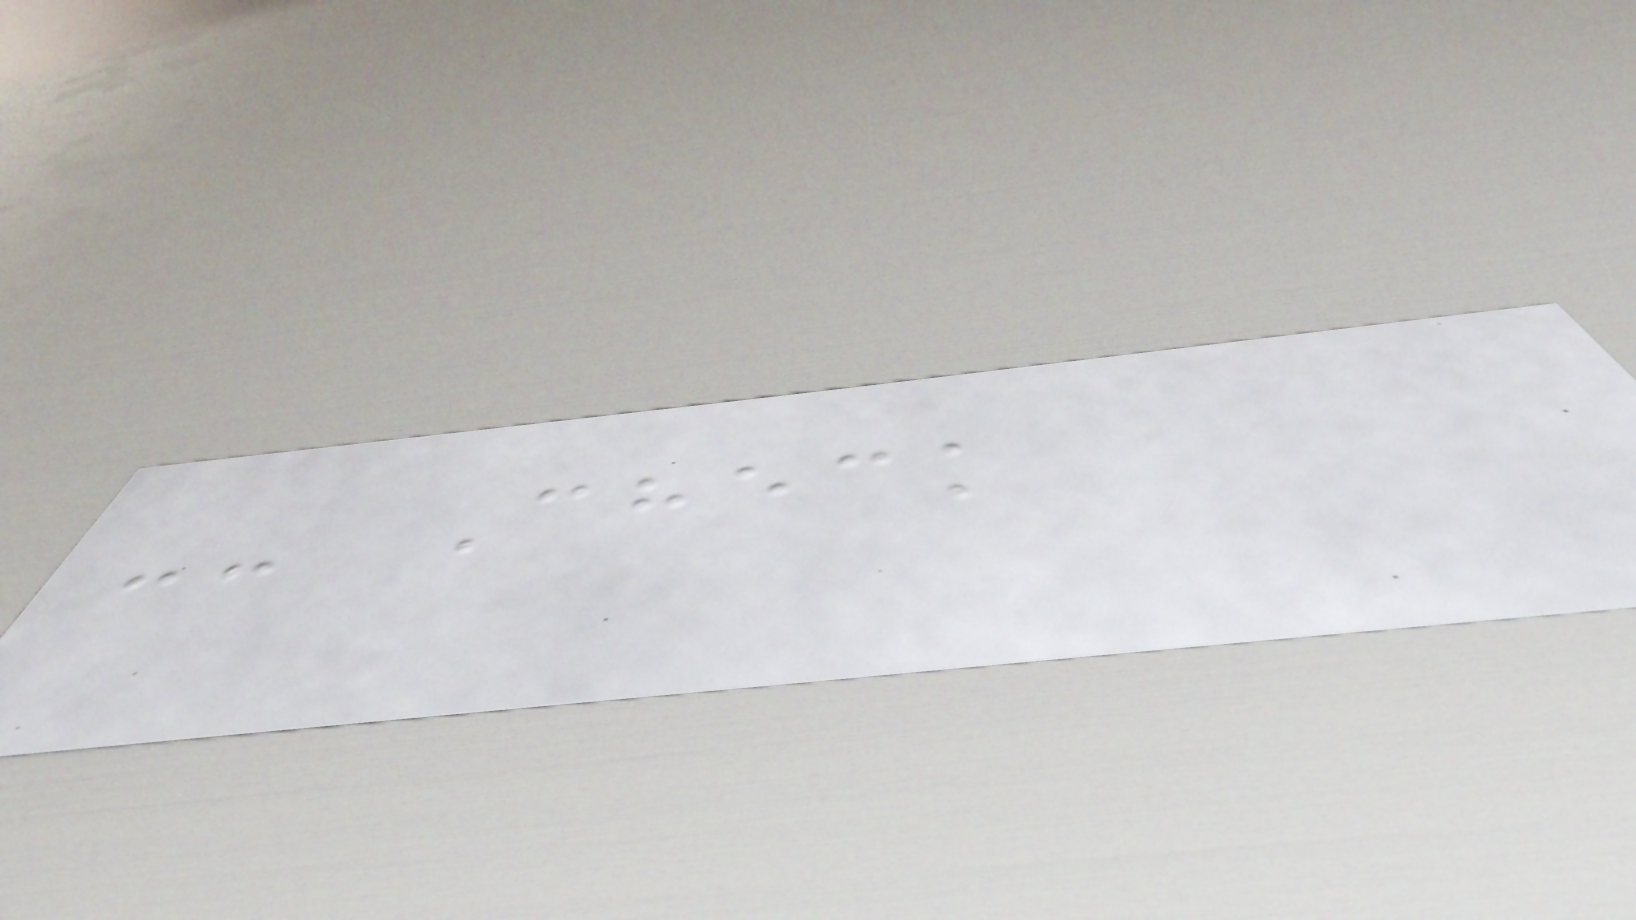-- Check
